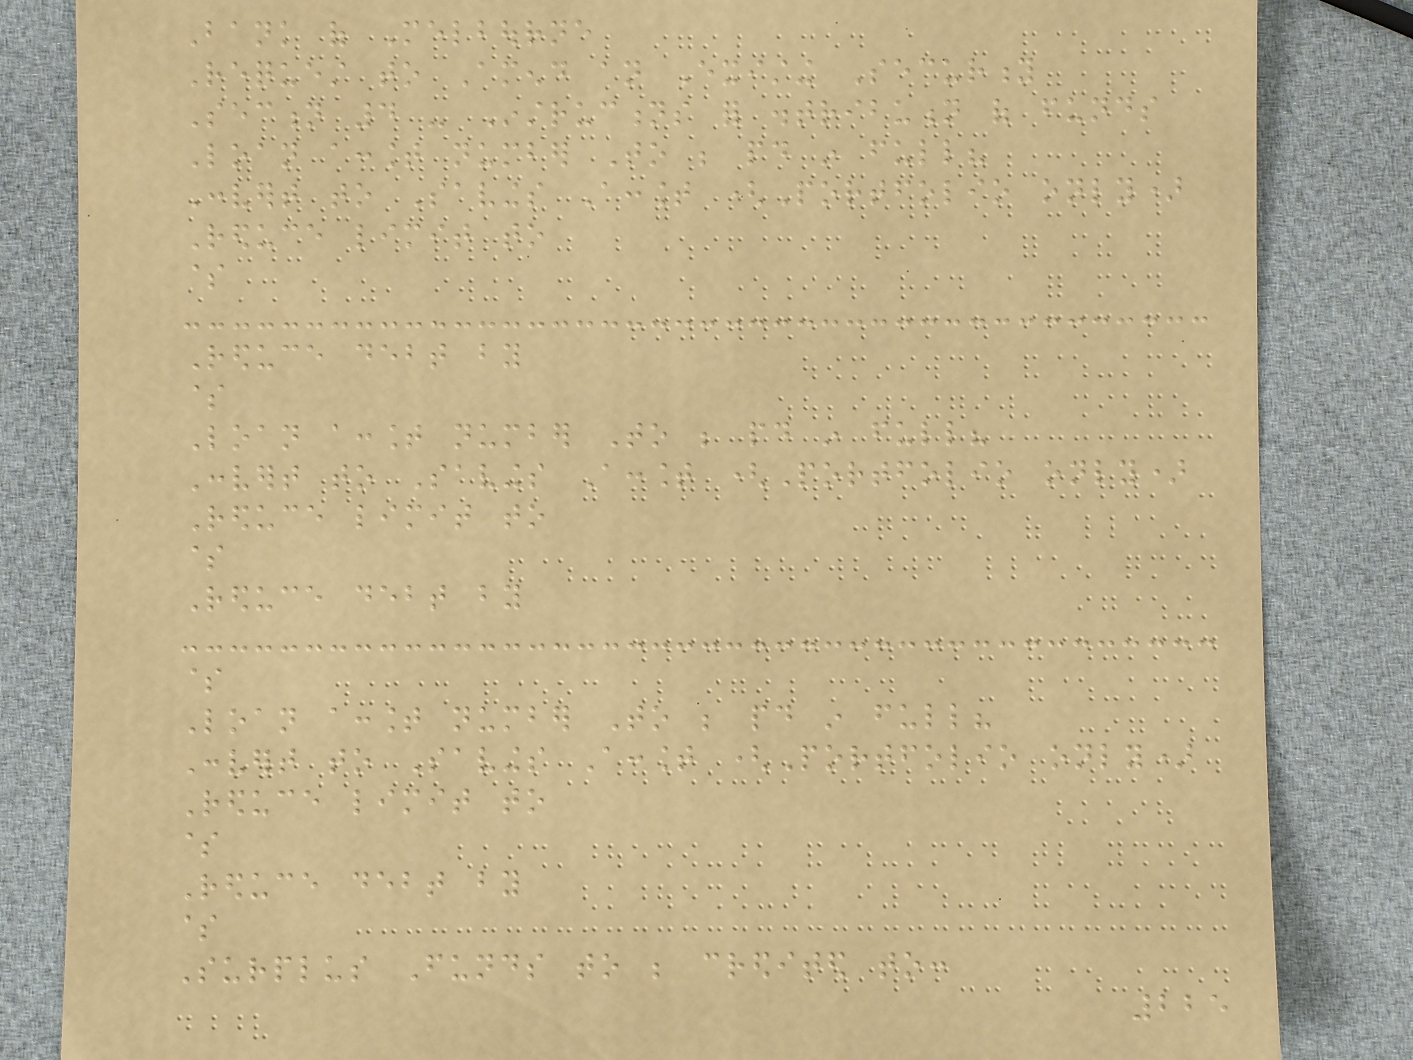Bank of Melbourne
Request to Amend an Existing Security
Section 4 - Instructions for distribution of funds
Loan account number To be paid in full?
Convert to Savings Account (Portfolio only)
Reduce limit to
$
Reduce debt by
$
Loan account number To be paid in full?
Convert to Savings Account (Portfolio only)
Reduce limit to
$
Reduce debt by
$
Loan account number To be paid in full?
Convert to Savings Account (Portfolio only)
Reduce limit to
$
Reduce debt by
$
Surplus Funds to be credited to:
225
